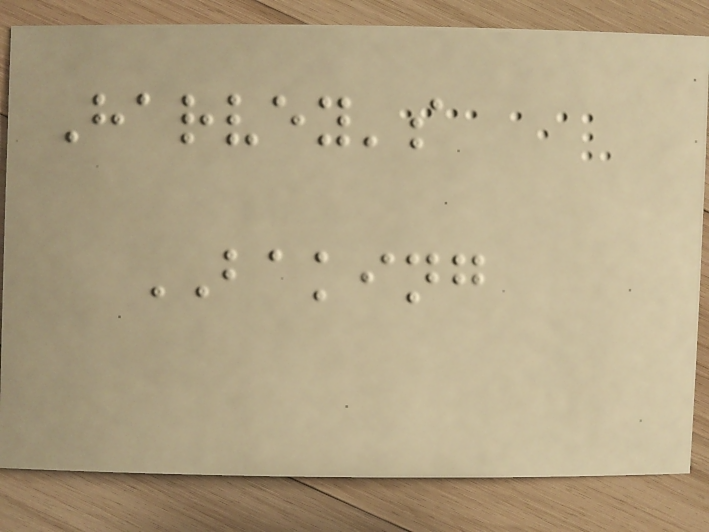Harvey's
BAKING
